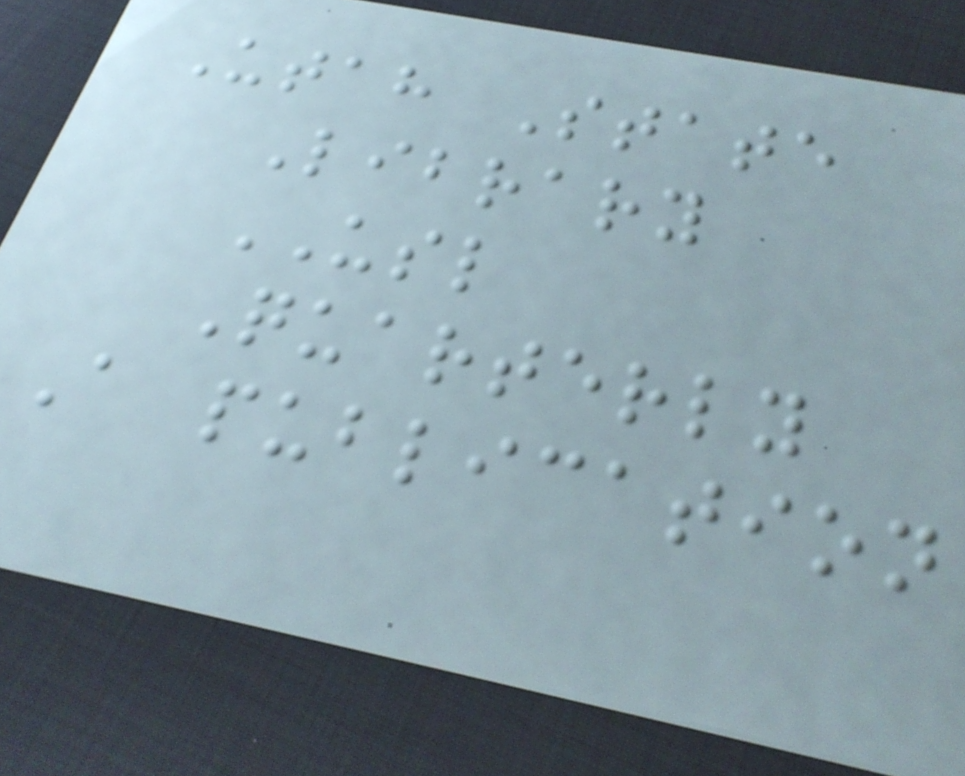Utah State
Library
USL
Quarterly
A publication
